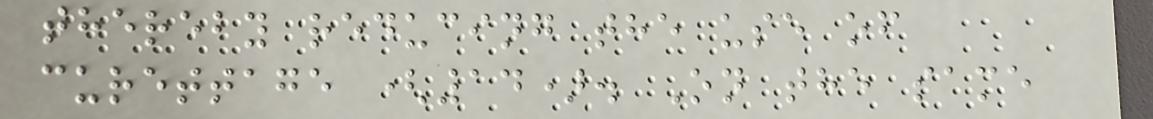thereby reducing the use of
curettage (14). On the same
